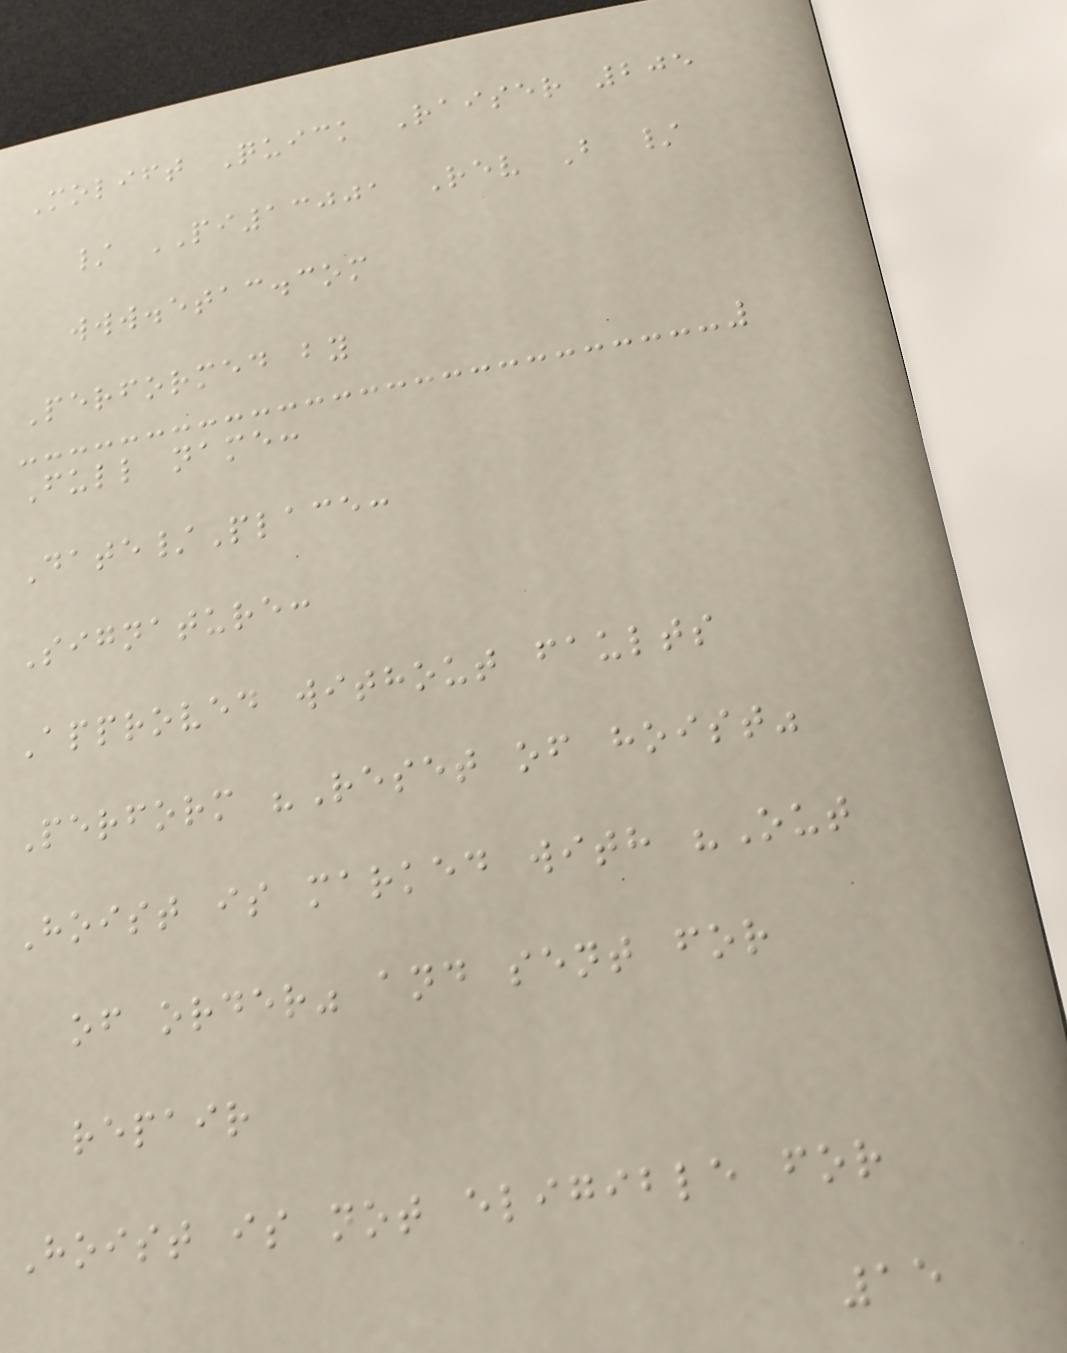Molift Quick Raiser 205
/ PI13001 Rev B /
www.etac.com
Performed by
Full name:
Date/Place:
Signature:
Approved without faults
Perform "Reset of hoist"
Hoist is marked with "Out
of order" and sent for
repair
Hoist is not eligible for
15
